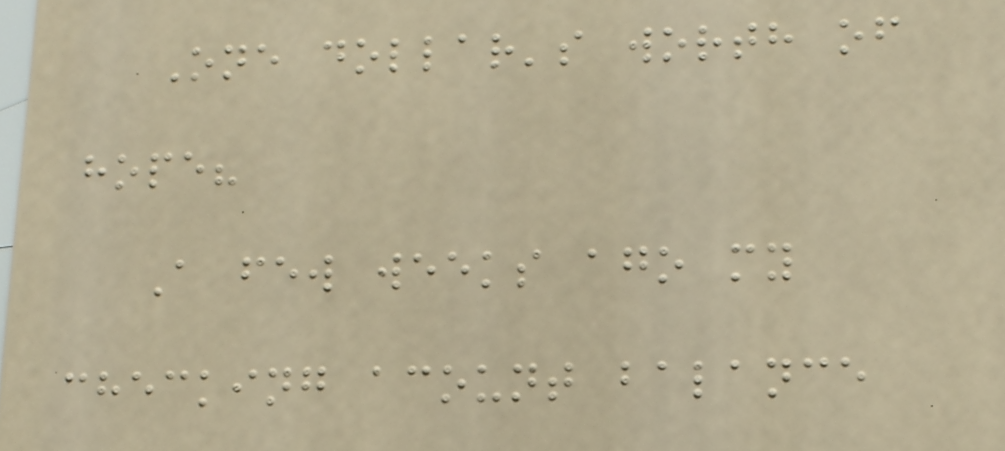One dollar's worth of
hope?
A few weeks ago my
checking acount balance
